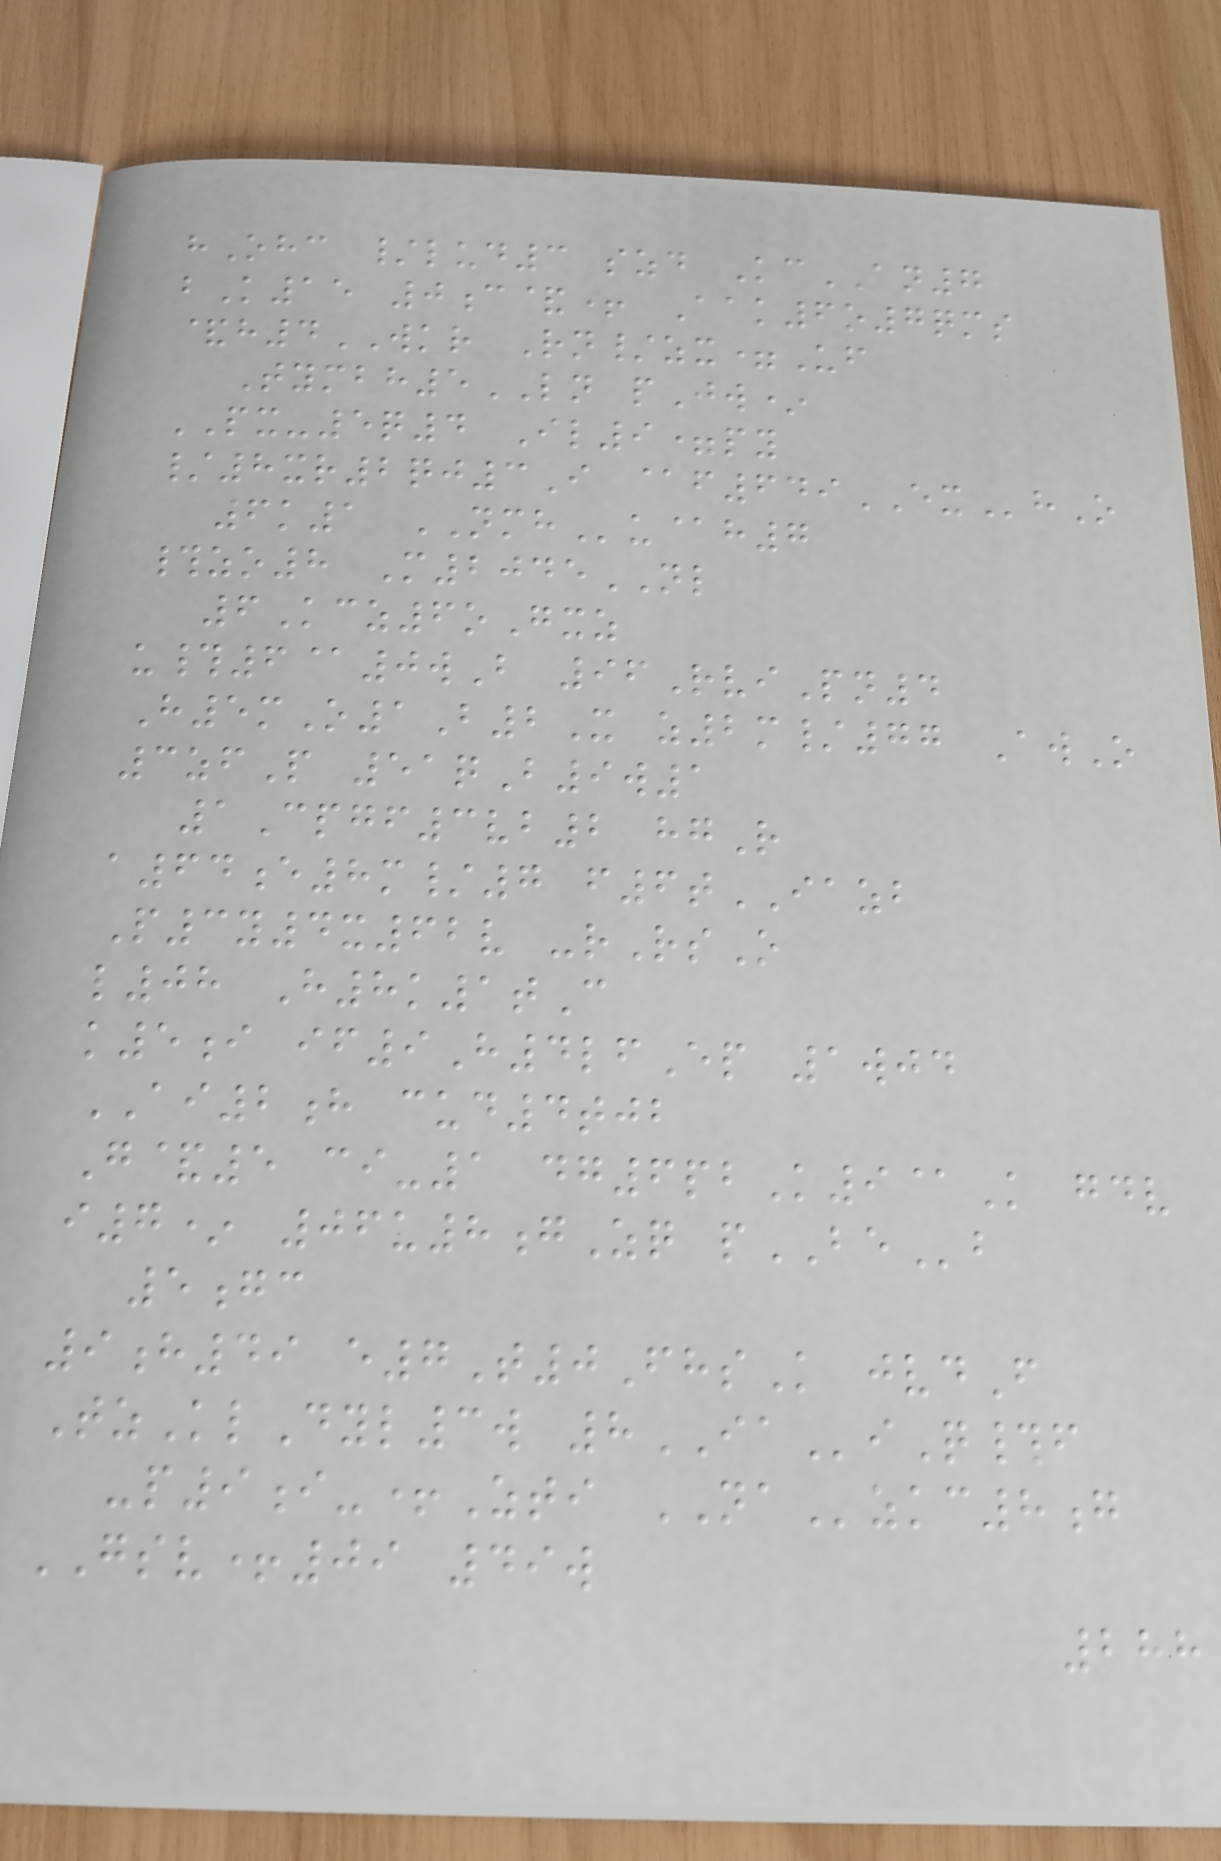hOhc /lud3 szd KcAN7
bK15 0c&+ Aak6o7qms
&h4WKR Rn/zx=Uf
Tymbh5LN pJw*
PX-5q4 Il9=py
/8xr2qj3I @f649EXhO
6k1 NMHu@h7
#zo8 M2045NL
6Kcz6oGxz
u#6@0wB 96RviPn4
H5mO1B2X z2m/77 AwO
3zfP 51qB9w1
1Cpgf3vb2 hgR
a64e8m/7 f6tIAZB
P3y4x62v -rRsO
l08 H8k1tC
k5i if9H4lfEp 1wjd
AI2h cud4tjb
G&5 ci-1 dg6pbK9@K gdv
i7* 06u8gZq pBEb
5gc
9h49 e7T0FhsK jvdF
TzKlDyl3w 8IAiQ#f
-p9i-+Zti NAzkc8g
GSV+09 49w
288
